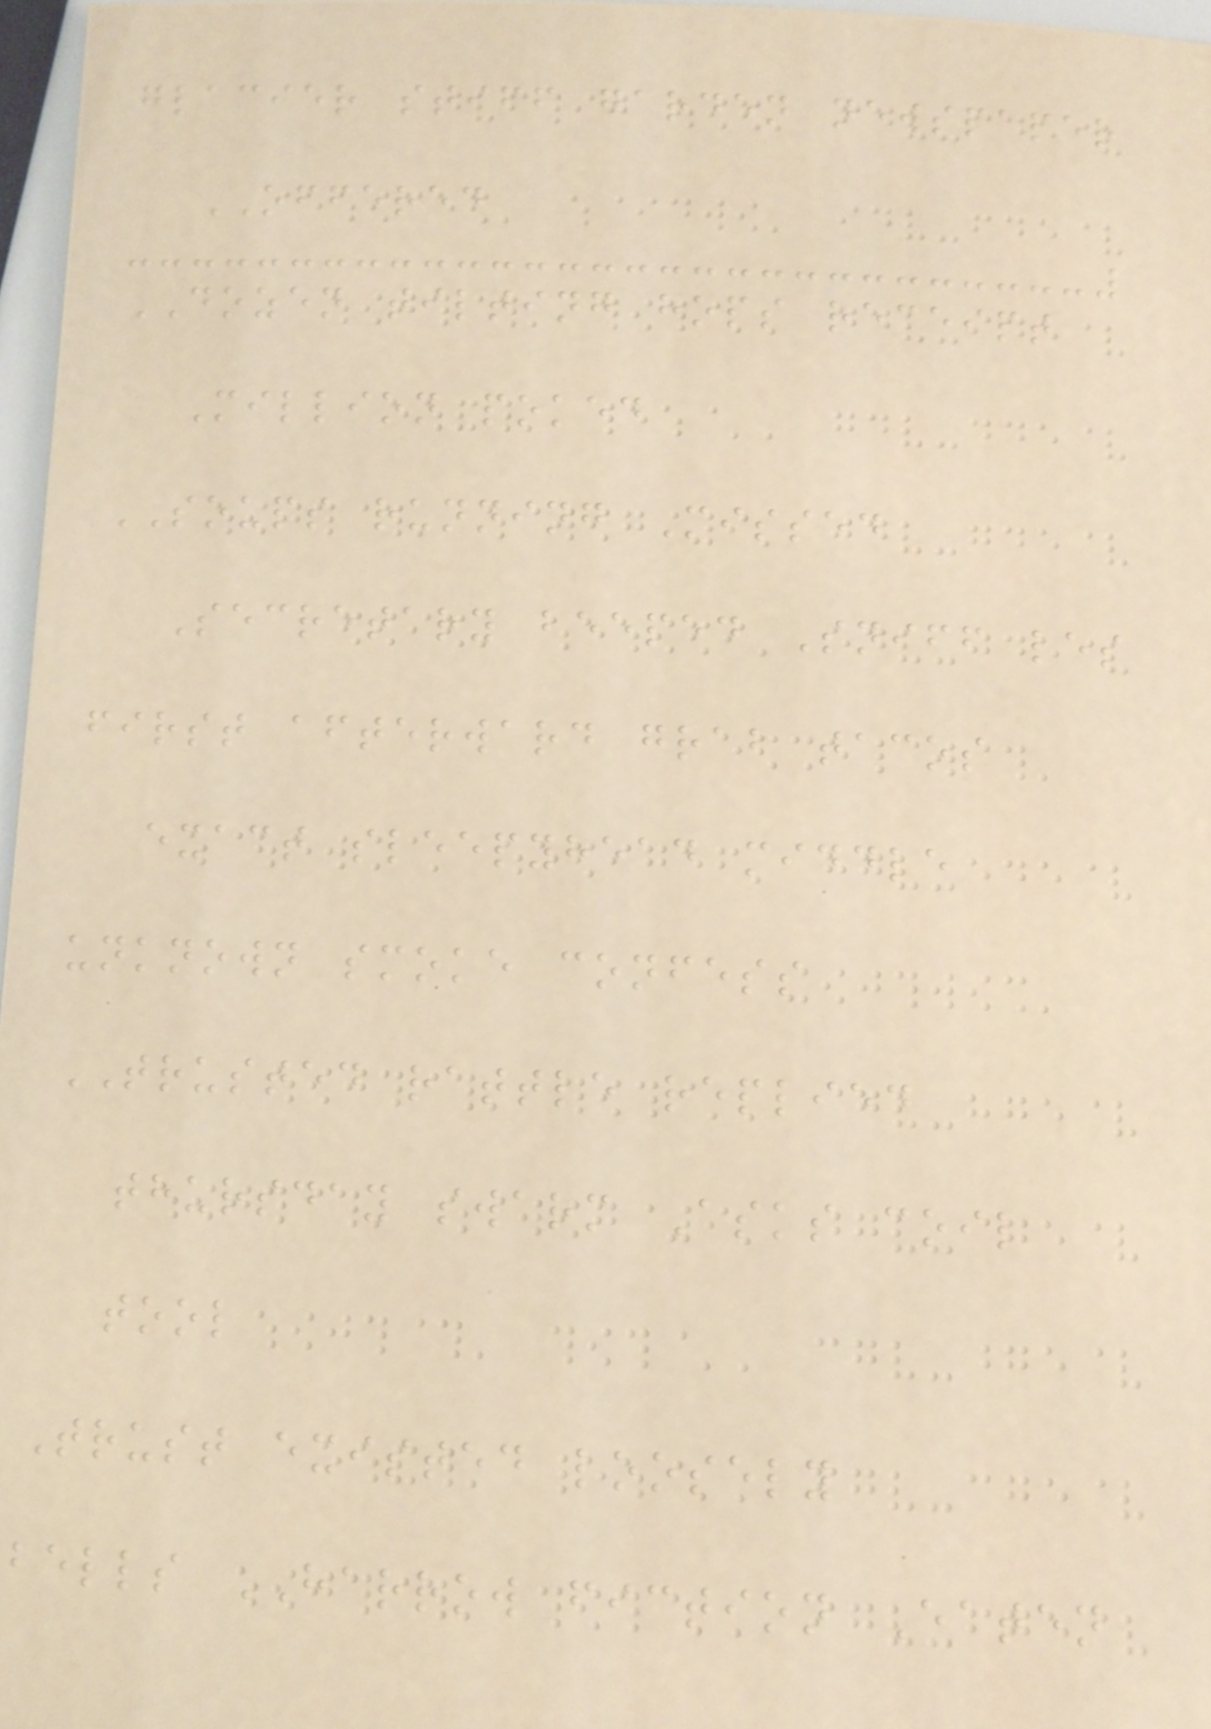glacier stiff garden newspaper
OFFERED
DOZEN tilting hops receipt
Million poked
SOUPS running Missed
Secretary beeped Sniff les
first afterward grab tacos
exact sleepyhead middle
unknown smoke confess
TRUSTED rattle replied
thursday swarm Asks coil
tool
Trust existed loosely
bells HARROW fiction Eaten
